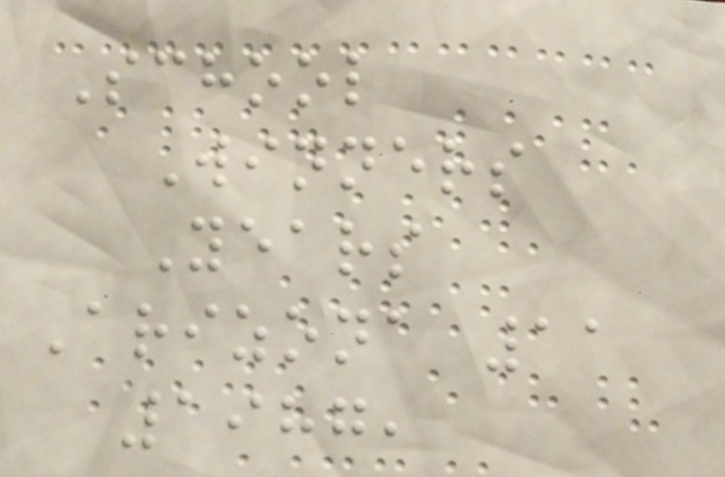School
Winners
Years
Arizona 11
1987,
